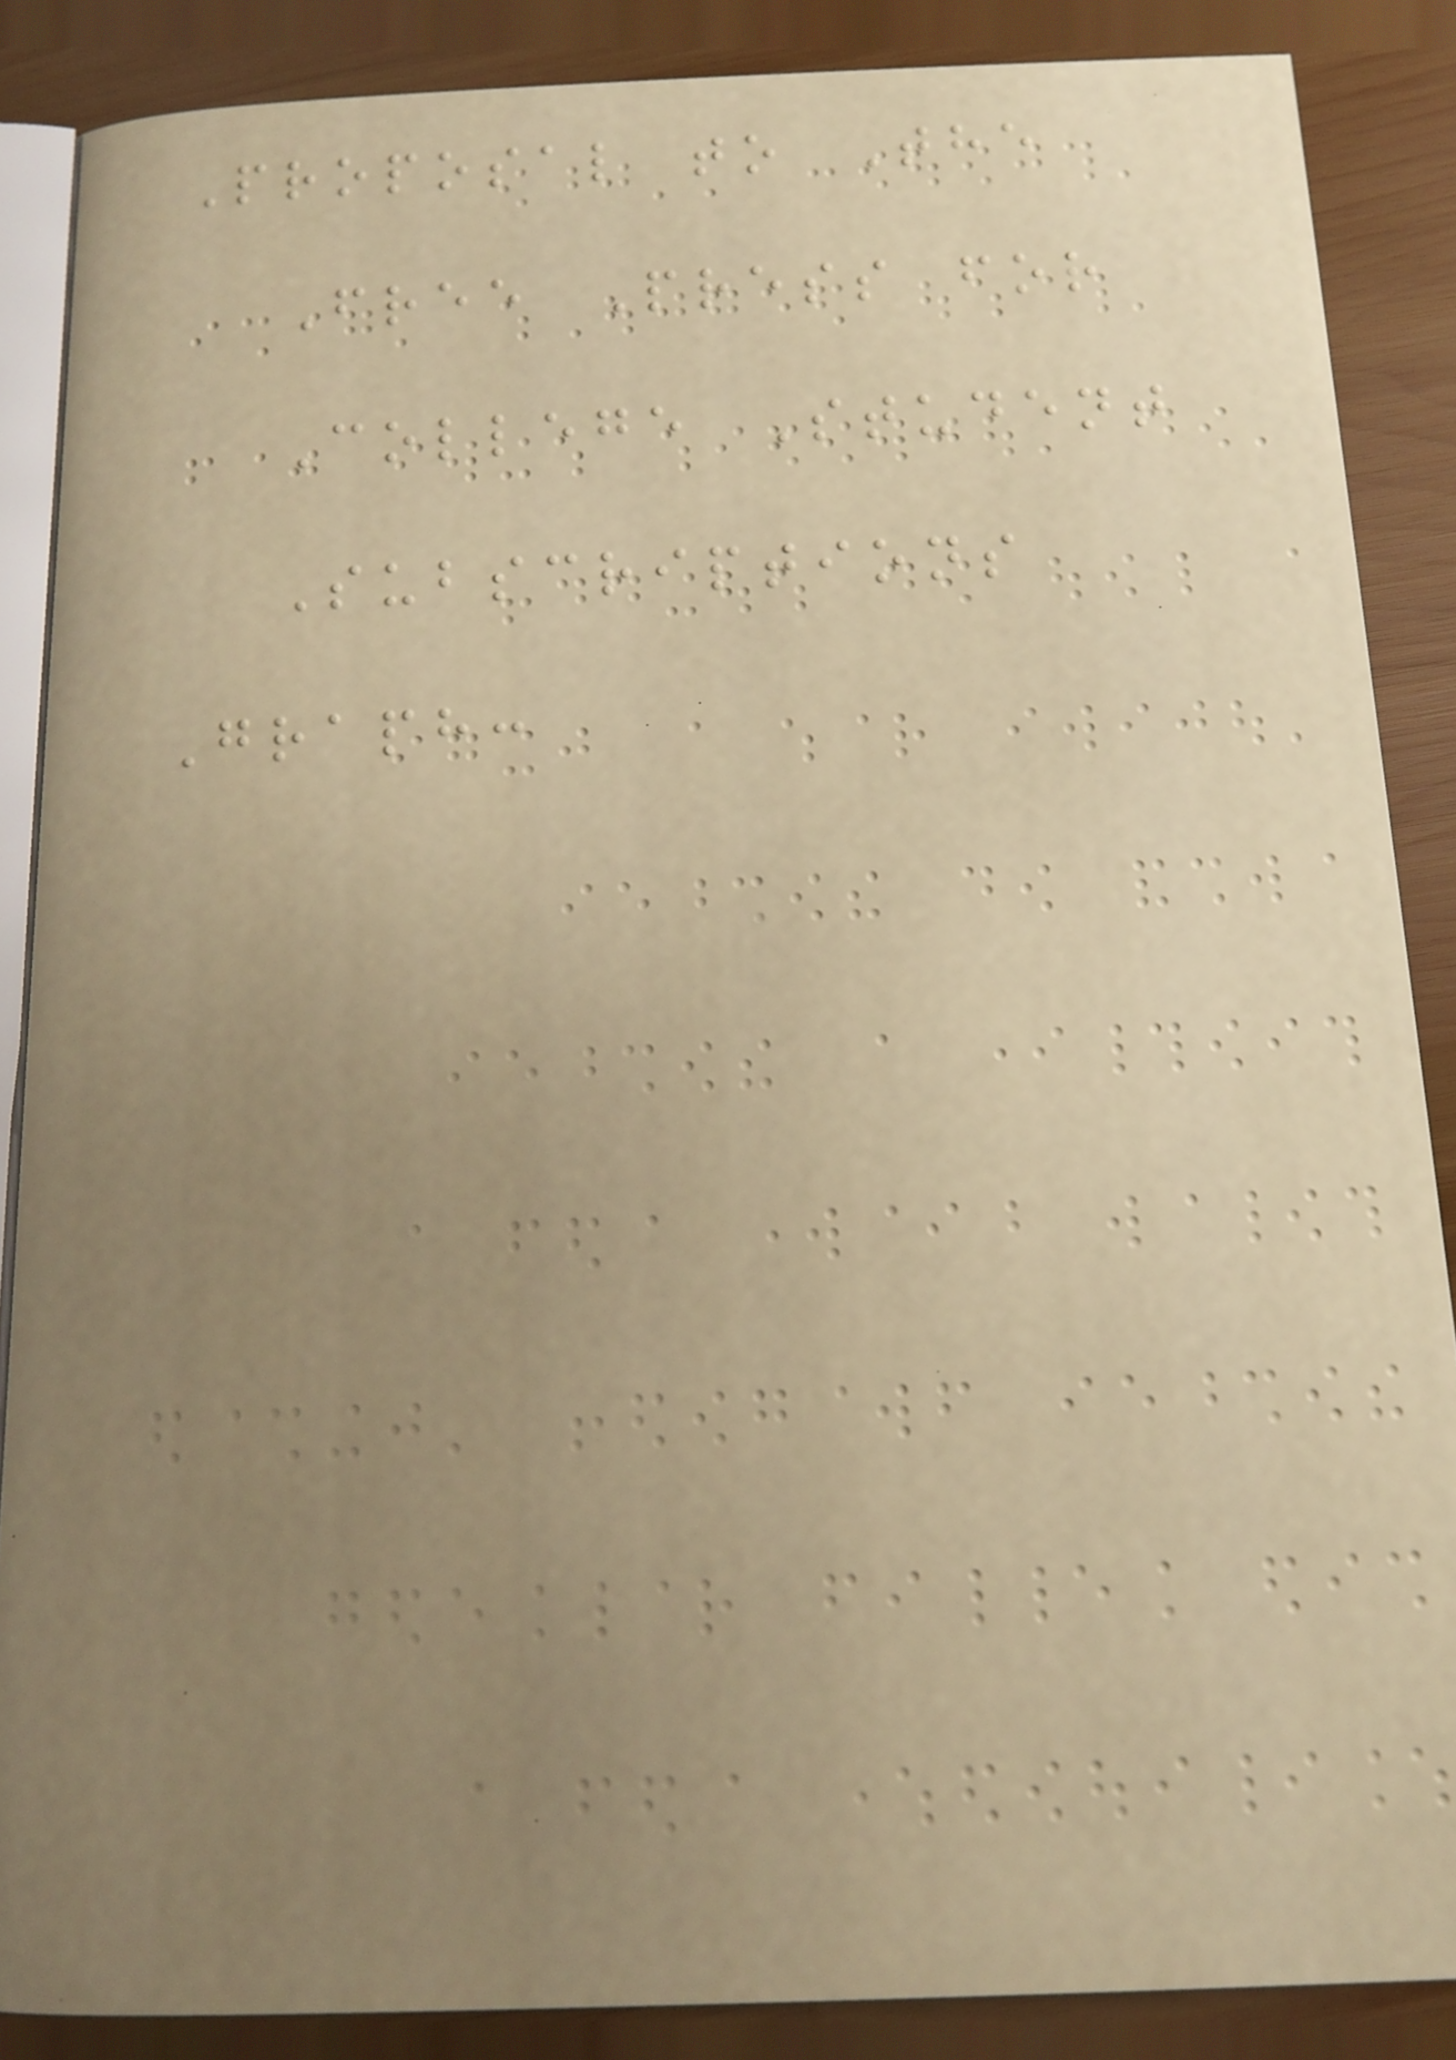Proposal to The
Free Press for
College Student
Subscriptions
Graph:
